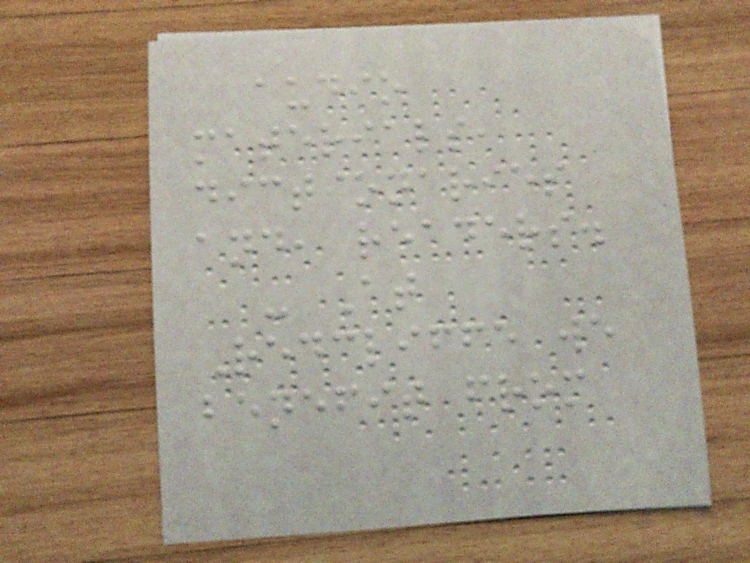audio
materials,
dictionaries
and, readers.
- At
Redcliffe we
benefit from
